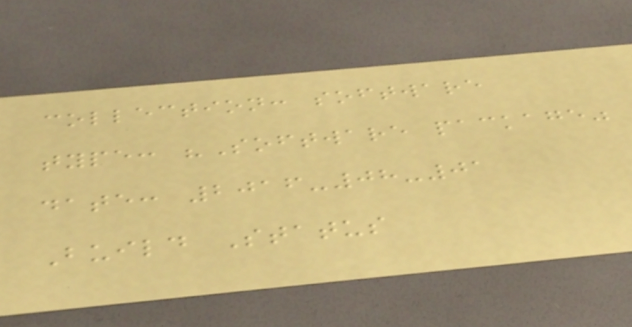collection: software
type: "Software package"
date: 2016-08-01
Build Status
